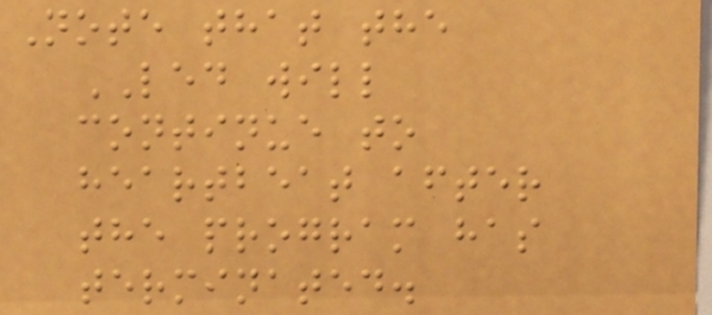Note that the
LED will
continue to
heartbeat after
the program has
terminated.
